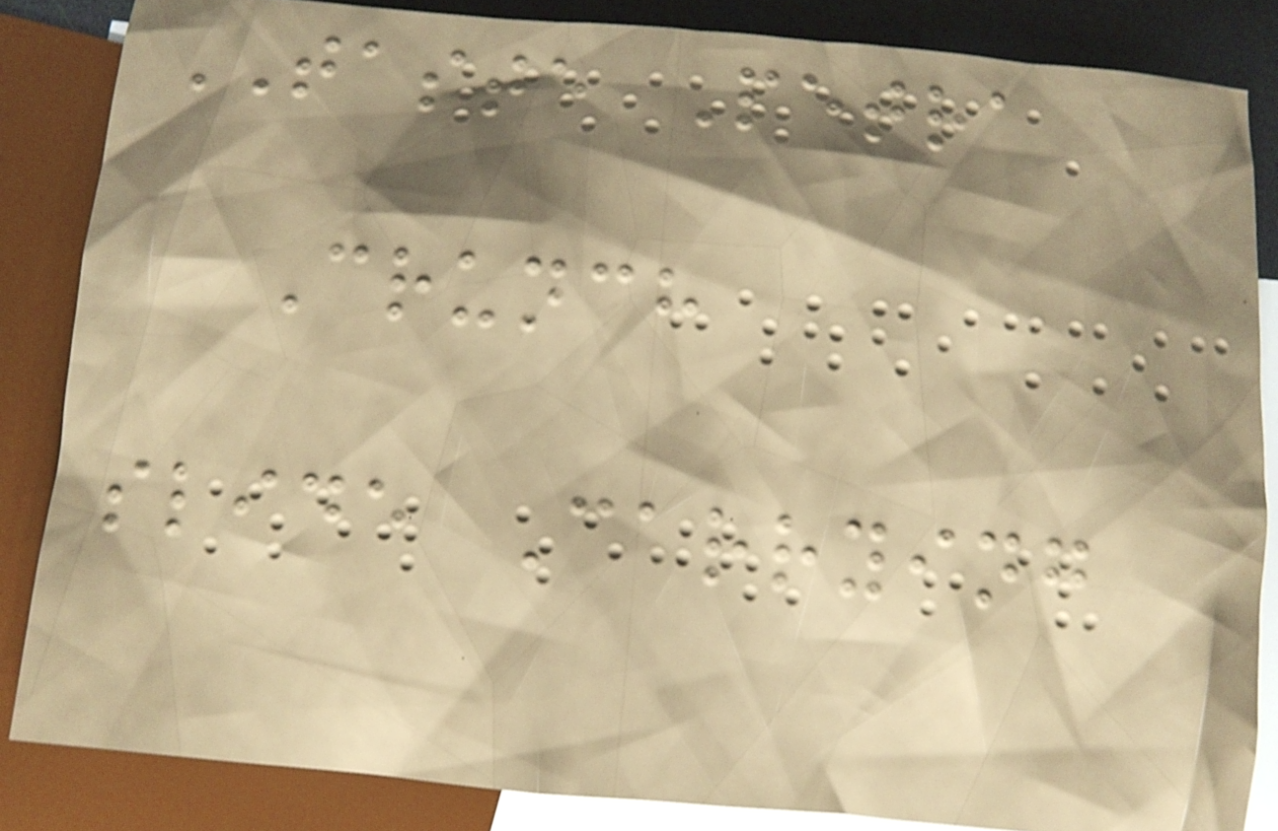TASTE Petra
Crunch
slide Carrying
